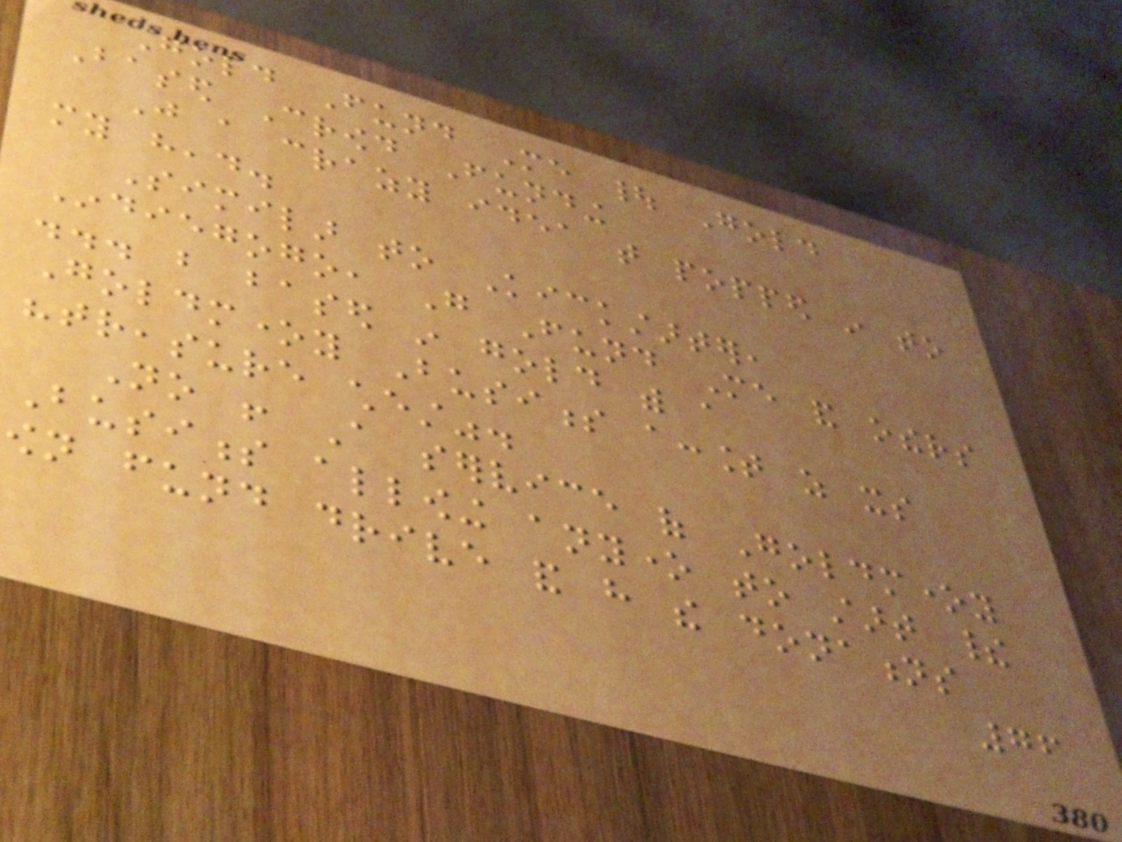Gold Fund Me | Gold
Based Crowd Funding
Just a crazy idea that popped in to
my head.
Similar to Kickstarter,
Indiegogo, Go Fund Me and others
... but based in gold with a
Goldmoney Business account as its
"treasure chest".
No ! A service of Goldmoney
Business allowing anyone to start their
own fund drive and have the donations
76
